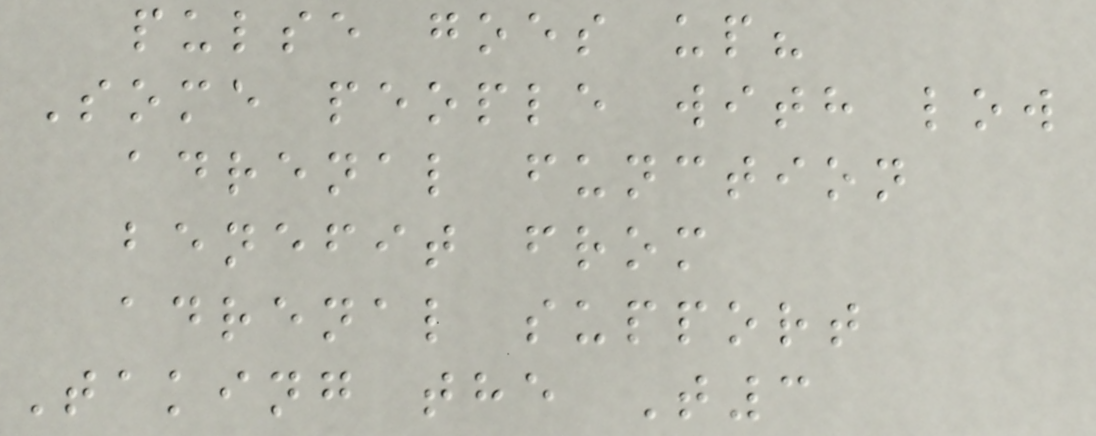pulse goes up?
Some people with low
adrenal function
benefit from
adrenal support
Taking the T3
